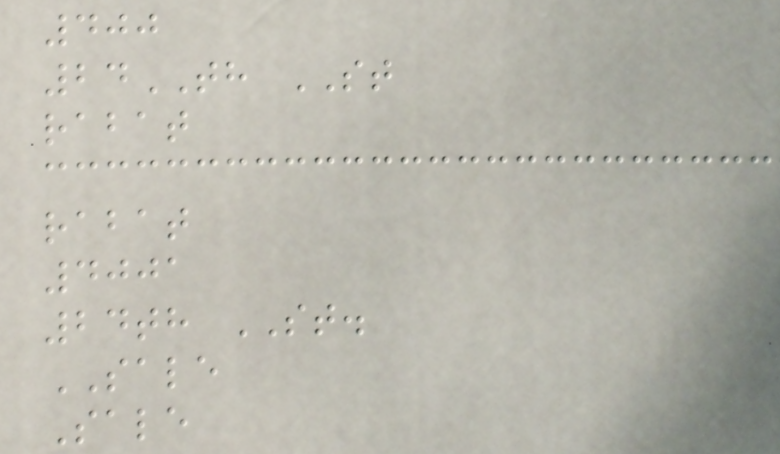400
24TH ST
rabat
rabat
4001
24th ST.
SALE
Sale
